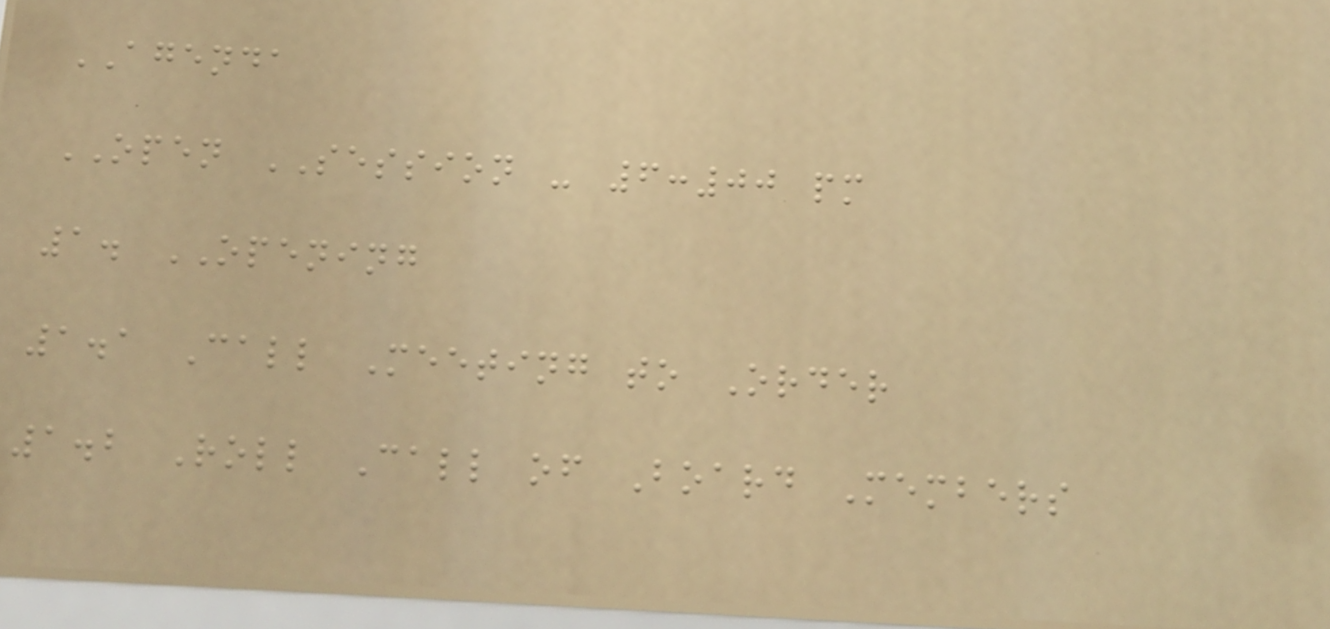AGENDA
OPEN SESSION - 6:00 pm
1. OPENING
1.1 Call Meeting to Order
1.2 Roll Call of Board Members
